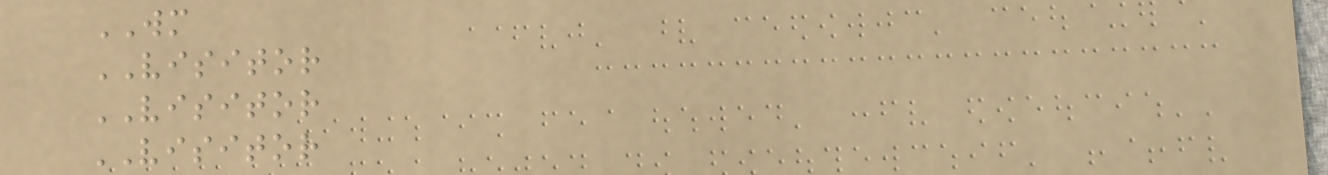WM
VISITOR
VISITOR
VISITOR
